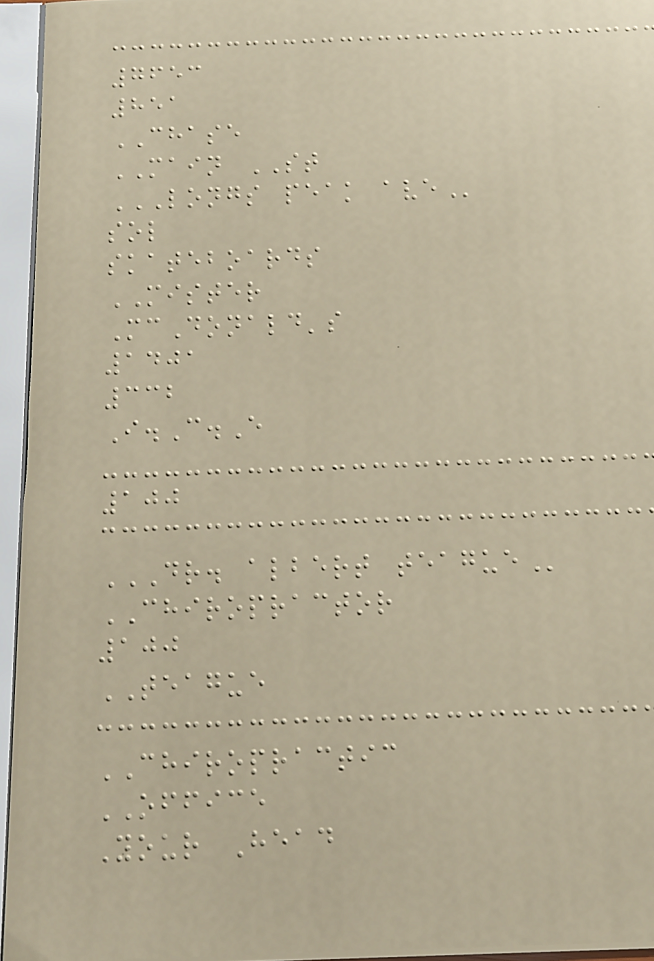7653
851
CHASE
MAIN ST
LONGS PEAK AVE
sol
skateboards
MISTER
McDonald's
1401
332
I.C.E
100
DR. ALBERT TEAGUE
CHIROPRACTOR
100
TEAGUE
CHIROPRACTIC
OFFICE
Your Head
